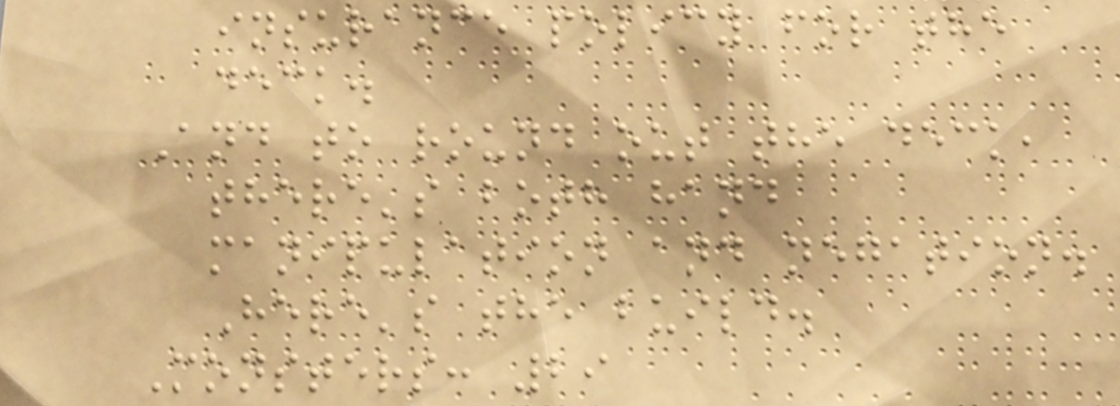insurance policy for the
deck.
And to round out the deck,
there's both hand
manipulation and negation.
Here's the build.
Monsters: 29
